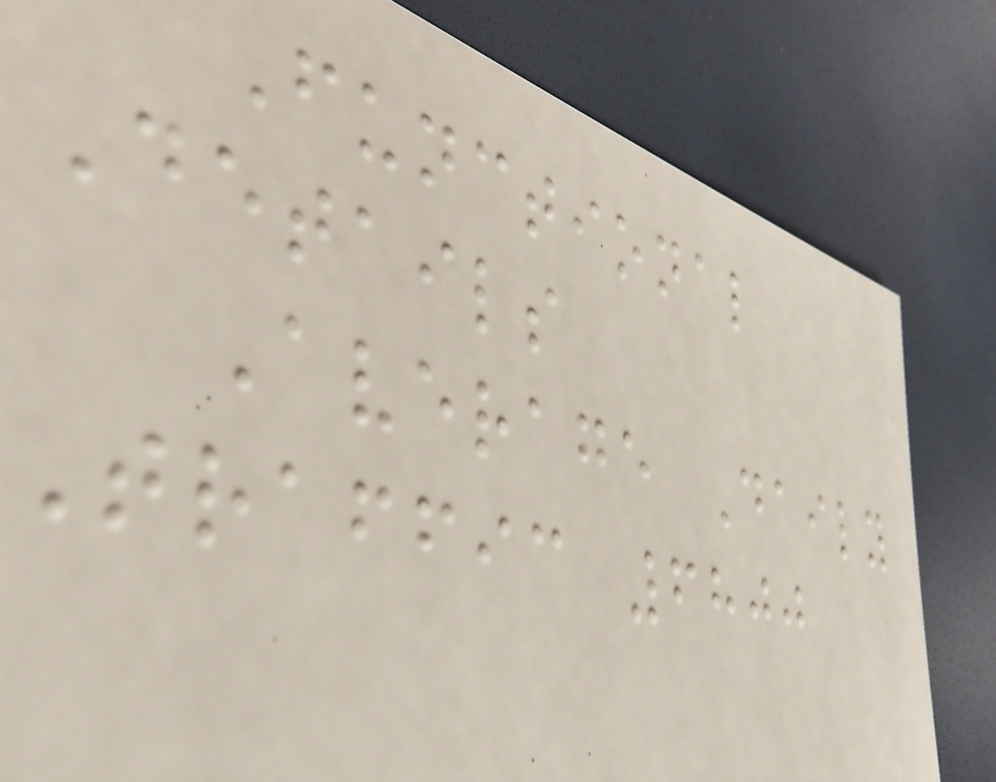Functional
Details
Average Daily
Traffic 6800
